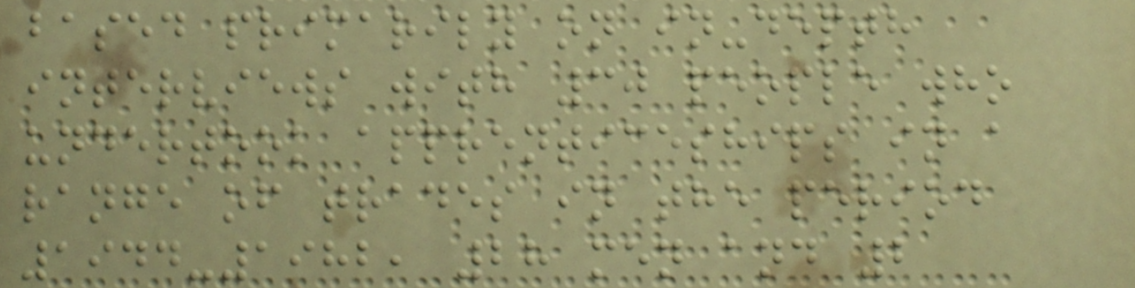based primarily on in-depth
interviews with 30 people who
undertook apprenticeships in a
range of trades in the period
1944-1982, 28 men and 2
